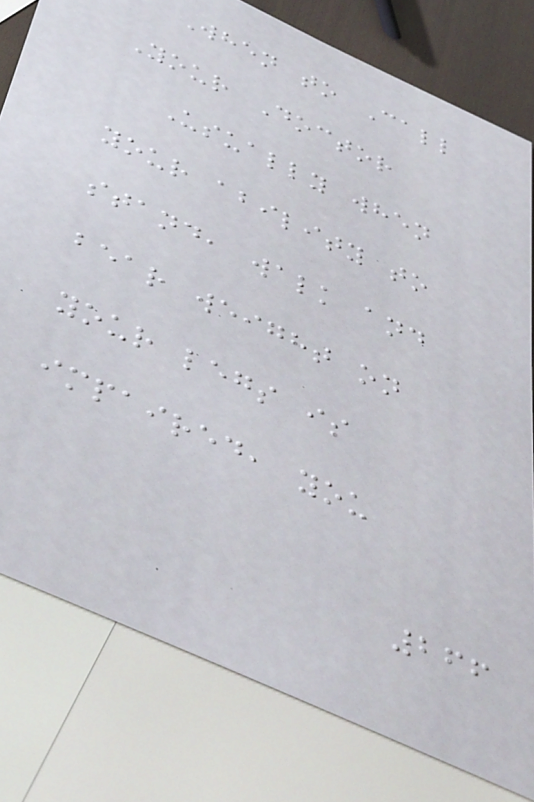When to Call
Your Doctor
Usually when
your ability to
stand, walk and
bear weight on
your legs is
impaired, you
266
